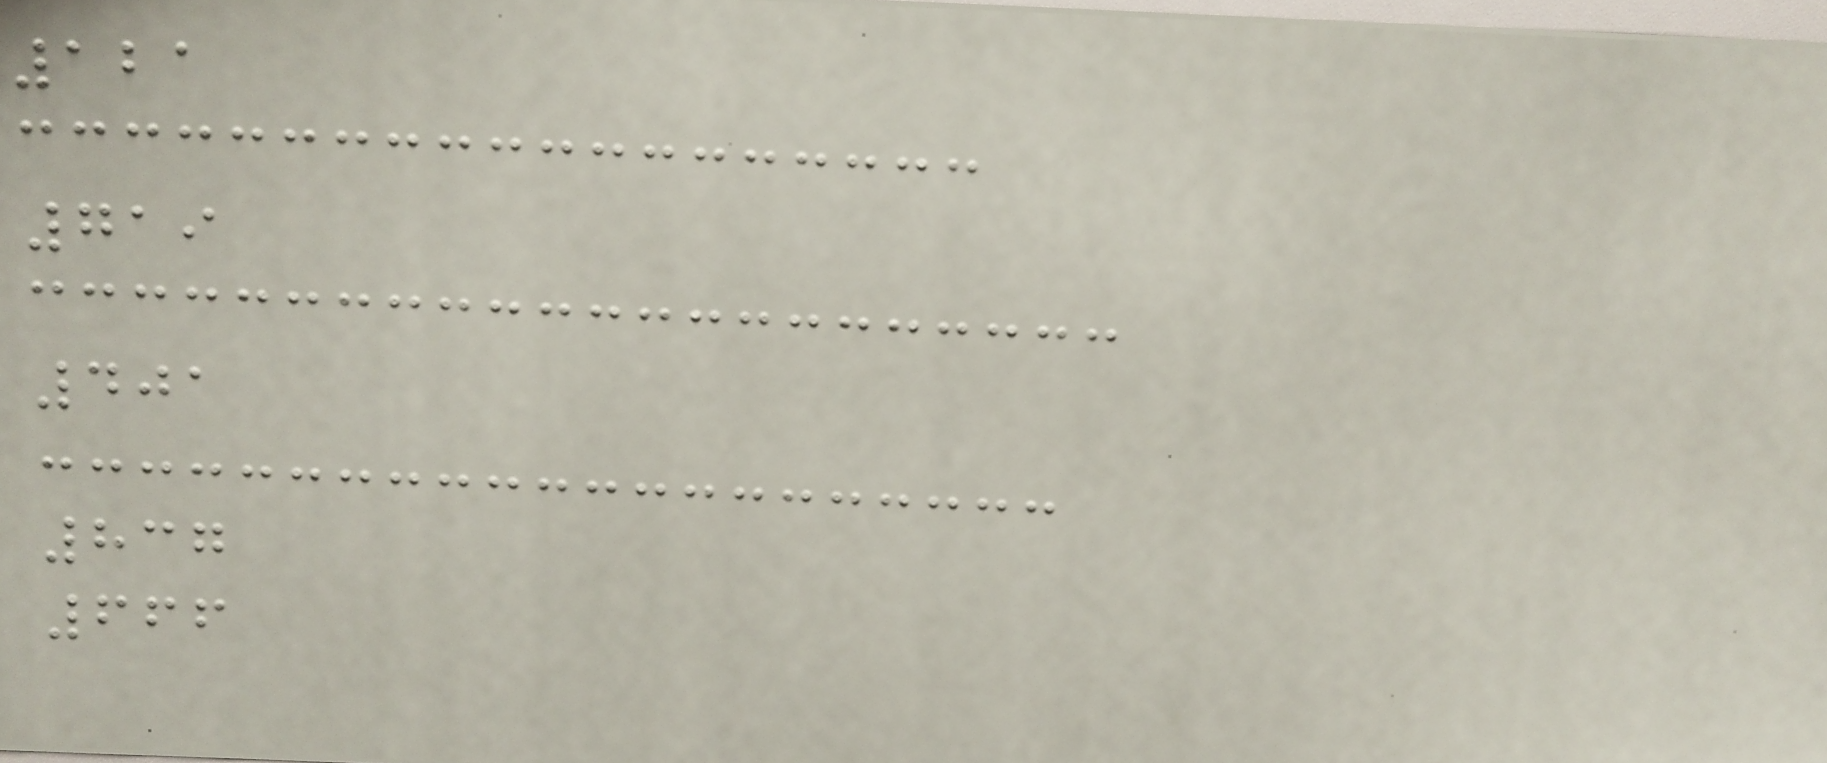121
719
401
837
666
